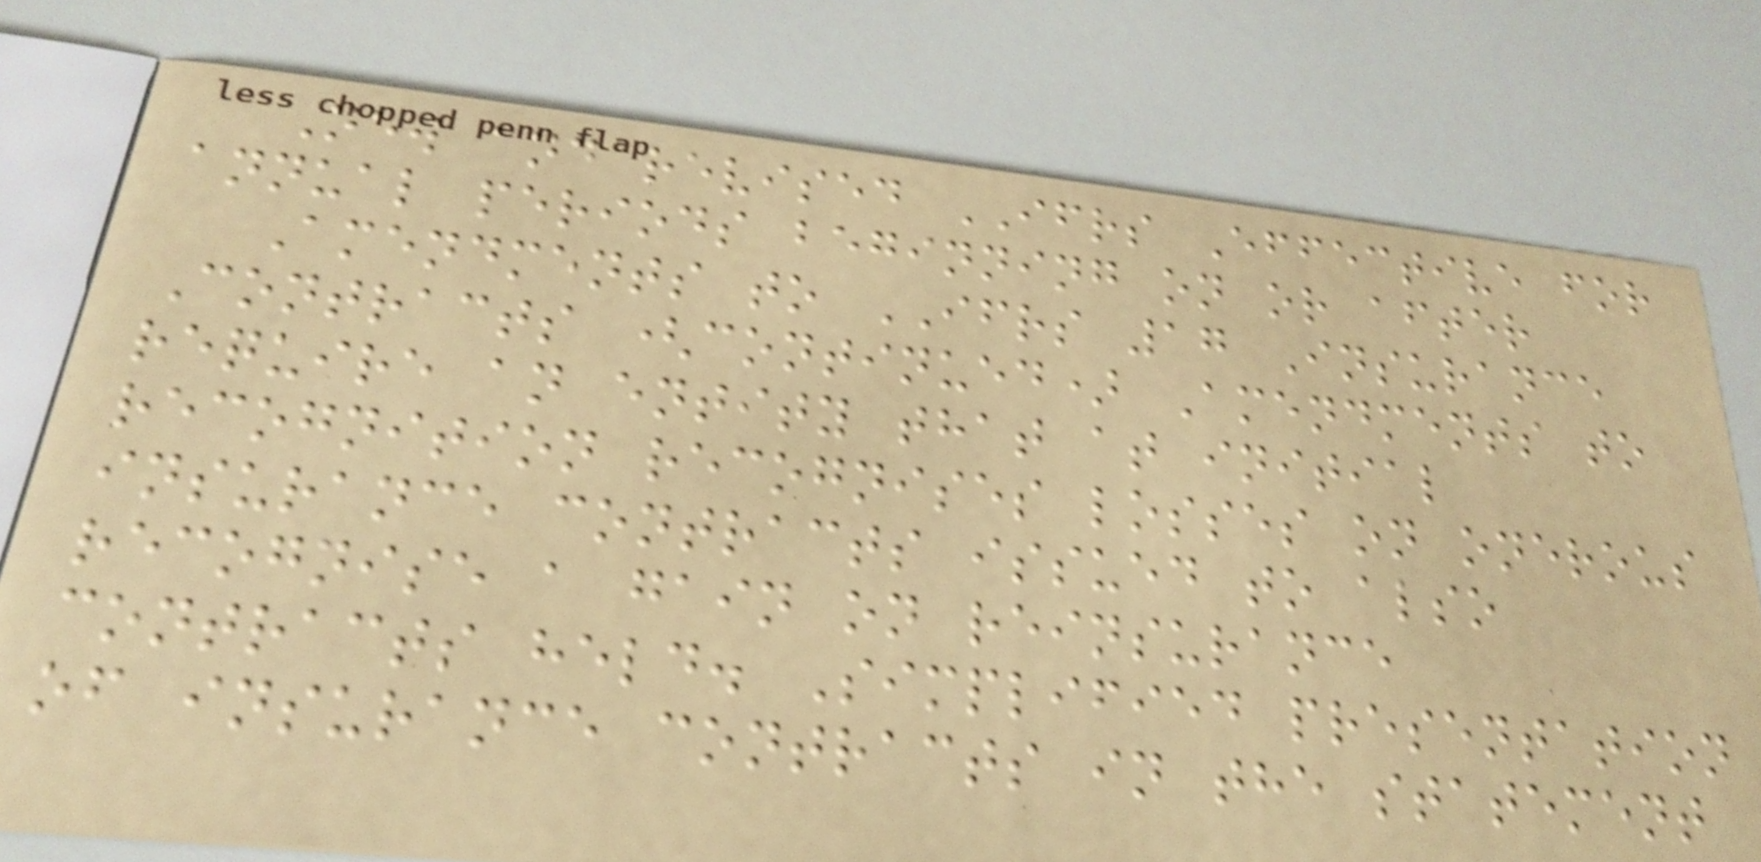New and revised IFRS Effective for
annual periods beginning on or after
Amendments to IFRS 17 Insurance
Contracts (continued) Amendments to
require an entity that at initial
recognition recognises losses on onerous
insurance contracts issued to also
recognise a gain on reinsurance
contracts held. Simplified presentation
of insurance contracts in the statement
